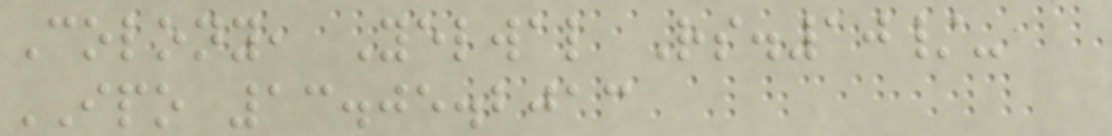Colony, Yelwal Rs.10/-
IPO 13.05.2013
